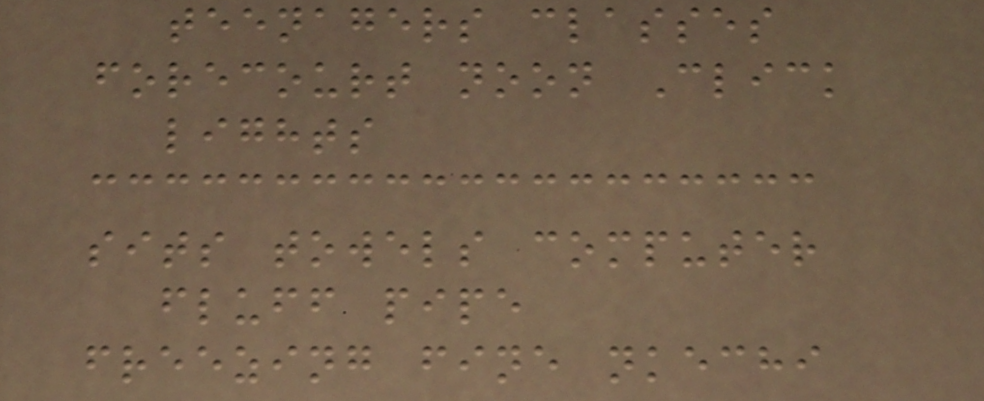teenagers classes
forecourt noon Click
lights
sits towels computer
fluff pipe
freezing fine nkechi
